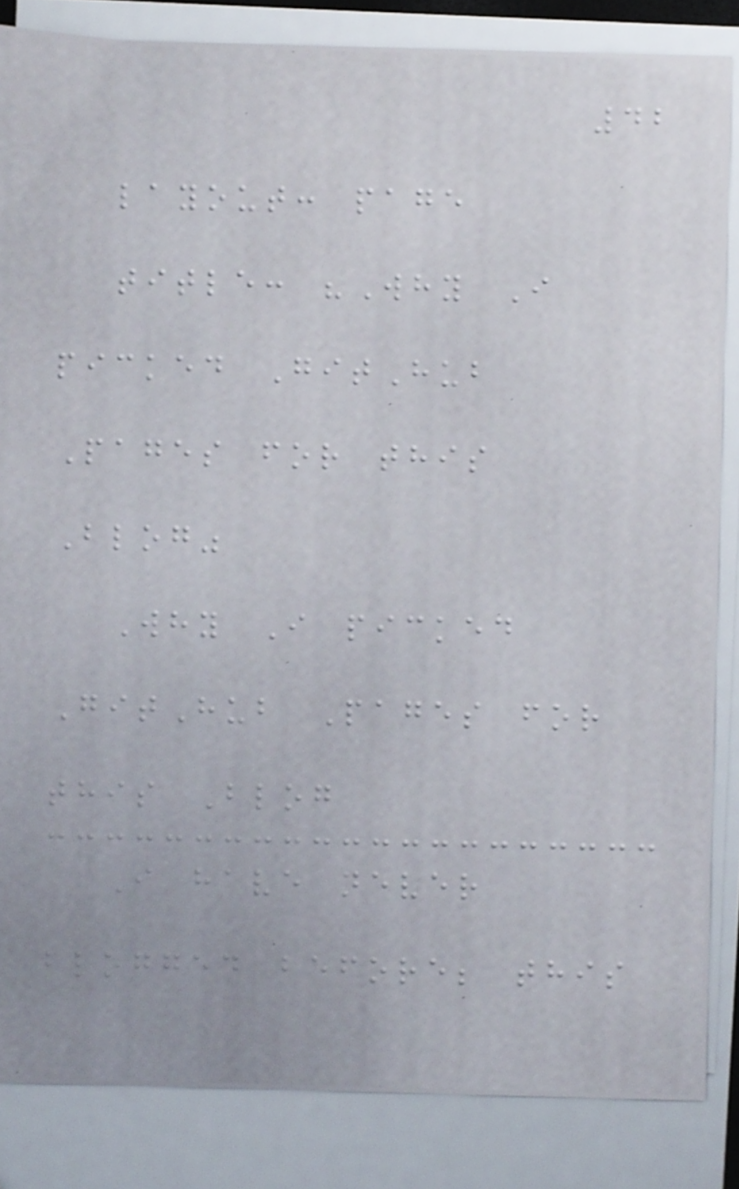42
layout: page
title: "Why I
picked GitHub
Pages for this
Blog"
Why I picked
GitHub Pages for
this Blog
I have never
blogged before; this
